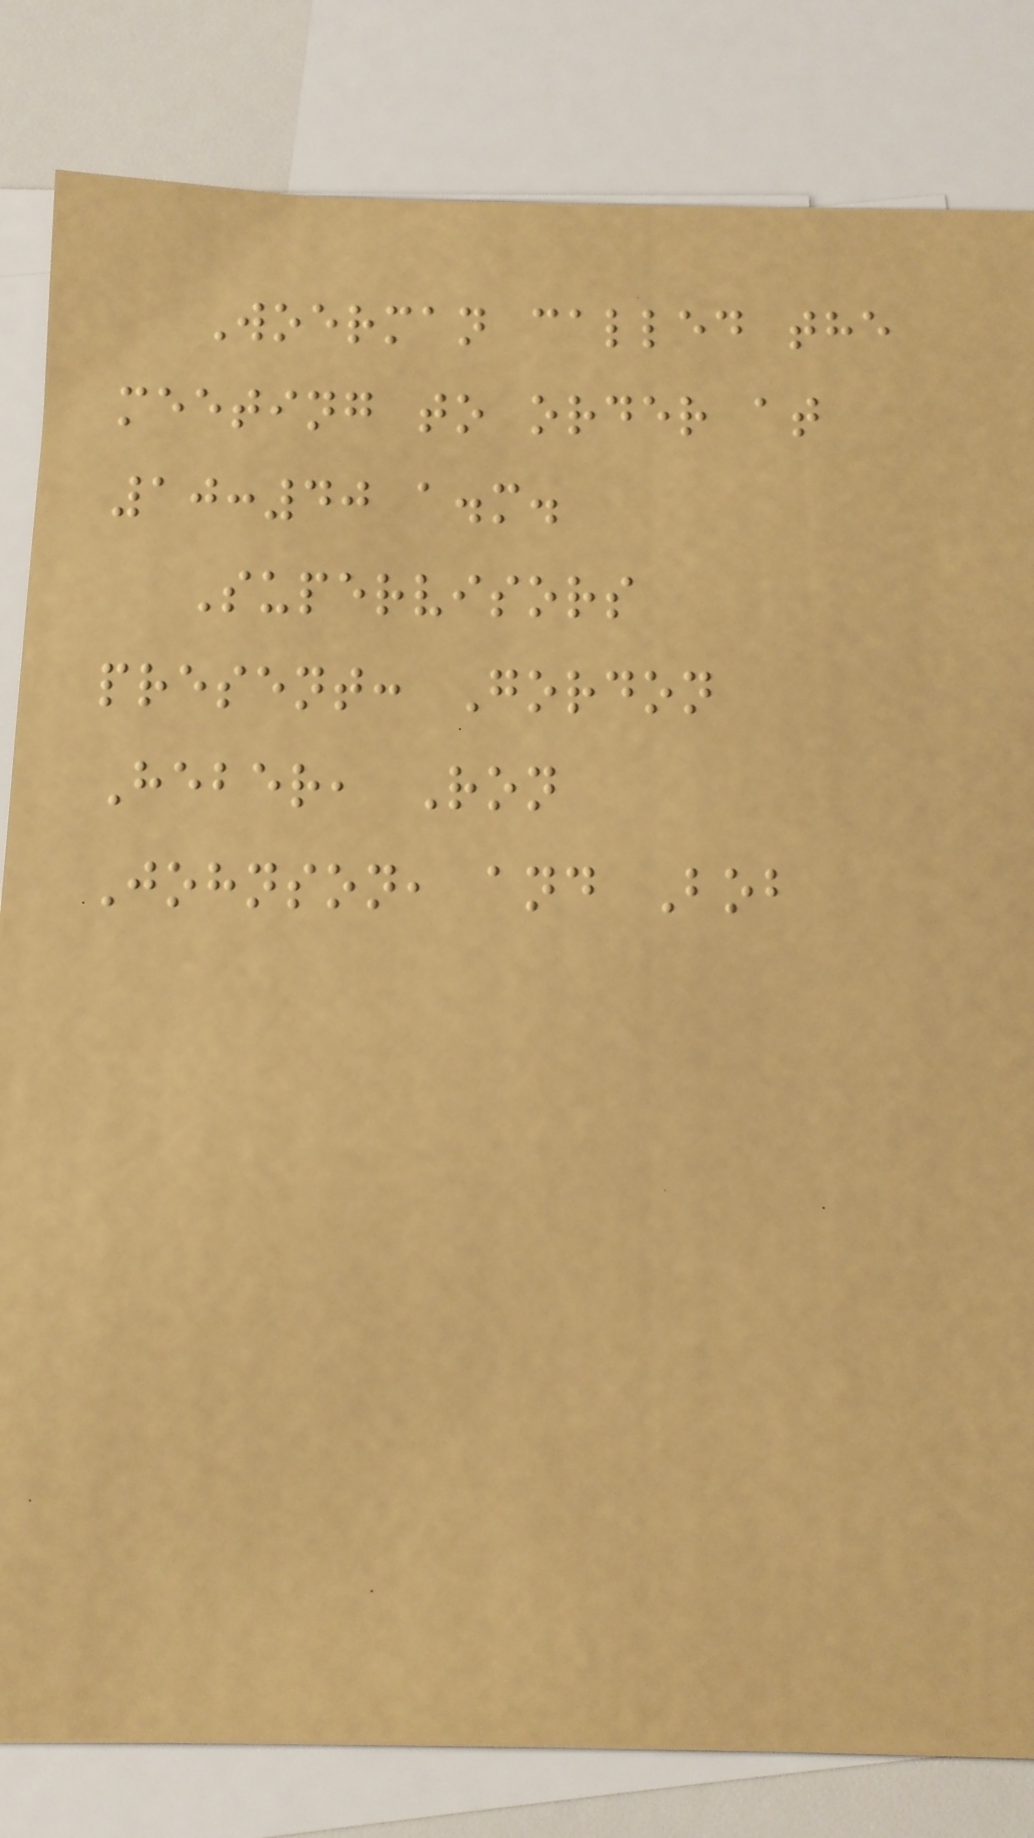Woerman called the
meeting to order at
10:40 a.m.
Supervisors
present: Gordon
Heber, Ron
Johnson, and Bob
